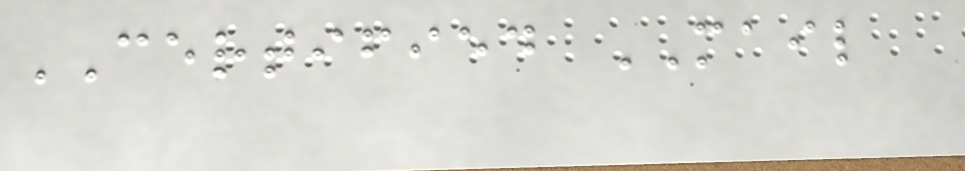CERTIFIED MAIL
